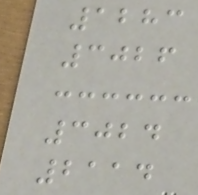1283
3026
3024
2114
